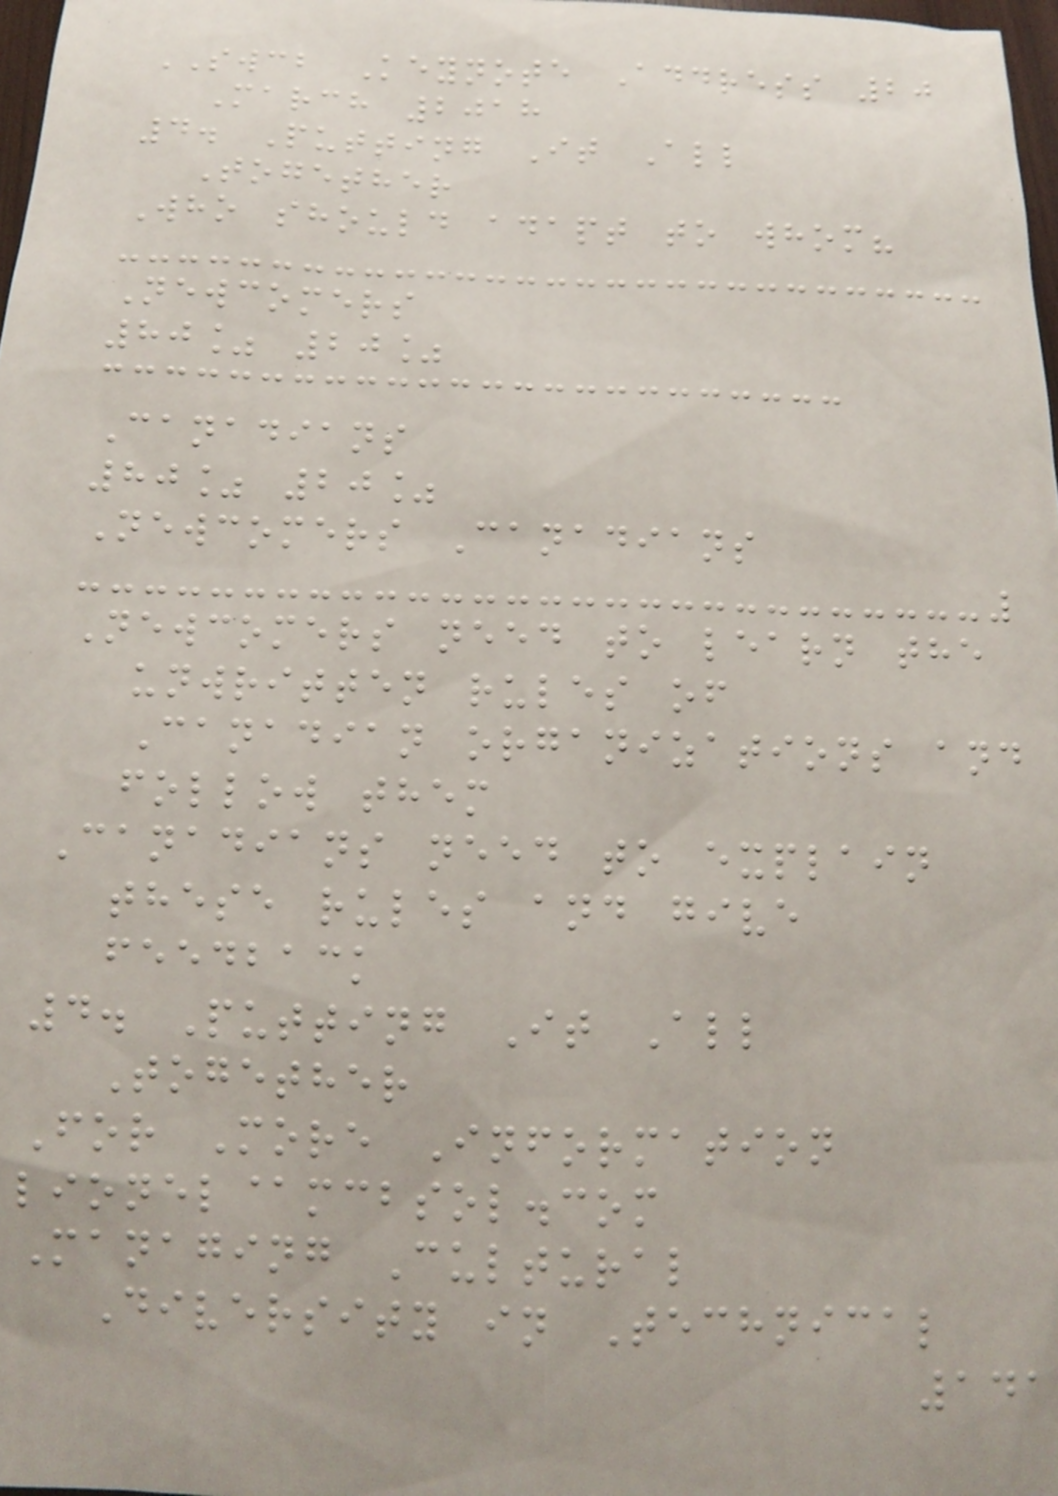SWCB Keynote Address 20
March 2018
4. Putting It All
Together
Who should adapt to whom?
Newcomers
80% 20%
Canadians
80% 20%
Newcomers Canadians
Newcomers need to learn the
unwritten rules of
Canadian organizations and
follow them
Canadians need to explain
these rules and give
feedback
4. Putting It All
Together
For More Information
lionel@mcbsol.com
Managing Cultural
Diversity in Technical
141
